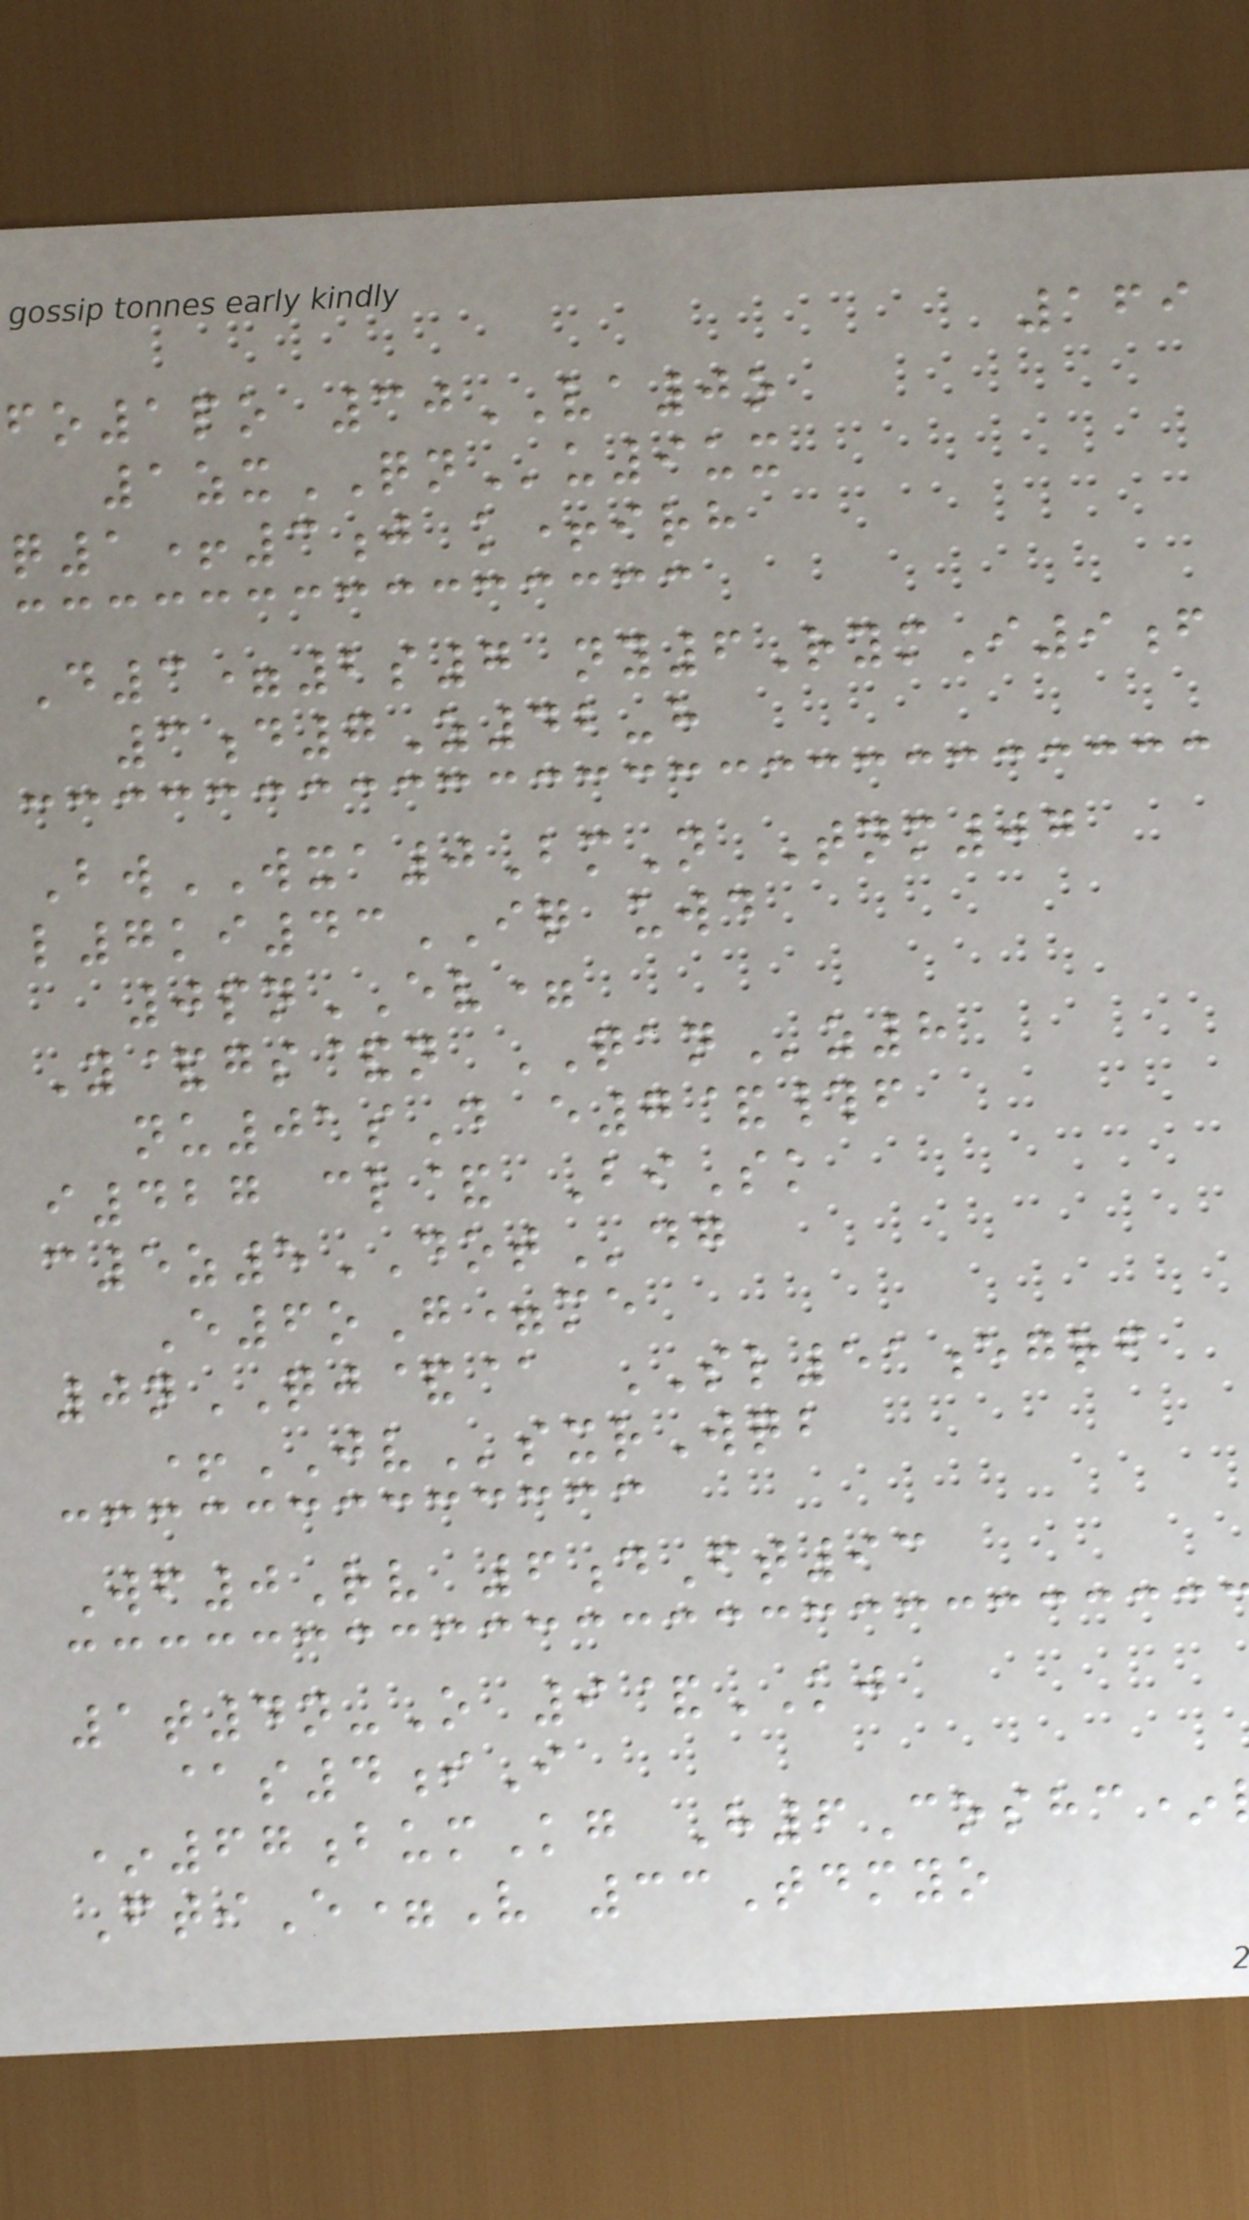169
fo1po 30VA0o
1zxQNu9ux
q1+3j k+irh
D3=2s7 ny6RymI9f
3d7Z42-h
BwWXA0BmN Tnm07
l7ki43IQ uwd
0pnEV=
Y&gs&n QANz8
nu01sD e7&#f
i427 cl& BiSk
c5z5DOTdg
E6oG=me
0nQJ&@ SL51egrf
+JVsxrWqb
Wf0Rv 6dFt93
1t4n-O 9&KJ
@s4iI
*67bumKg H6Coshc*
FtiE=V 33Tdmyo
